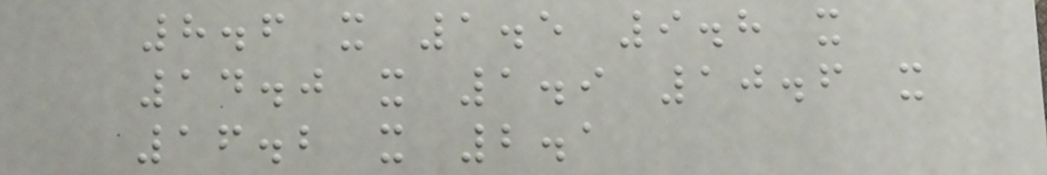8.6 x 1.5 9.8 x
14.0 x 1.9 10.6 x
16.2 x 2.1
